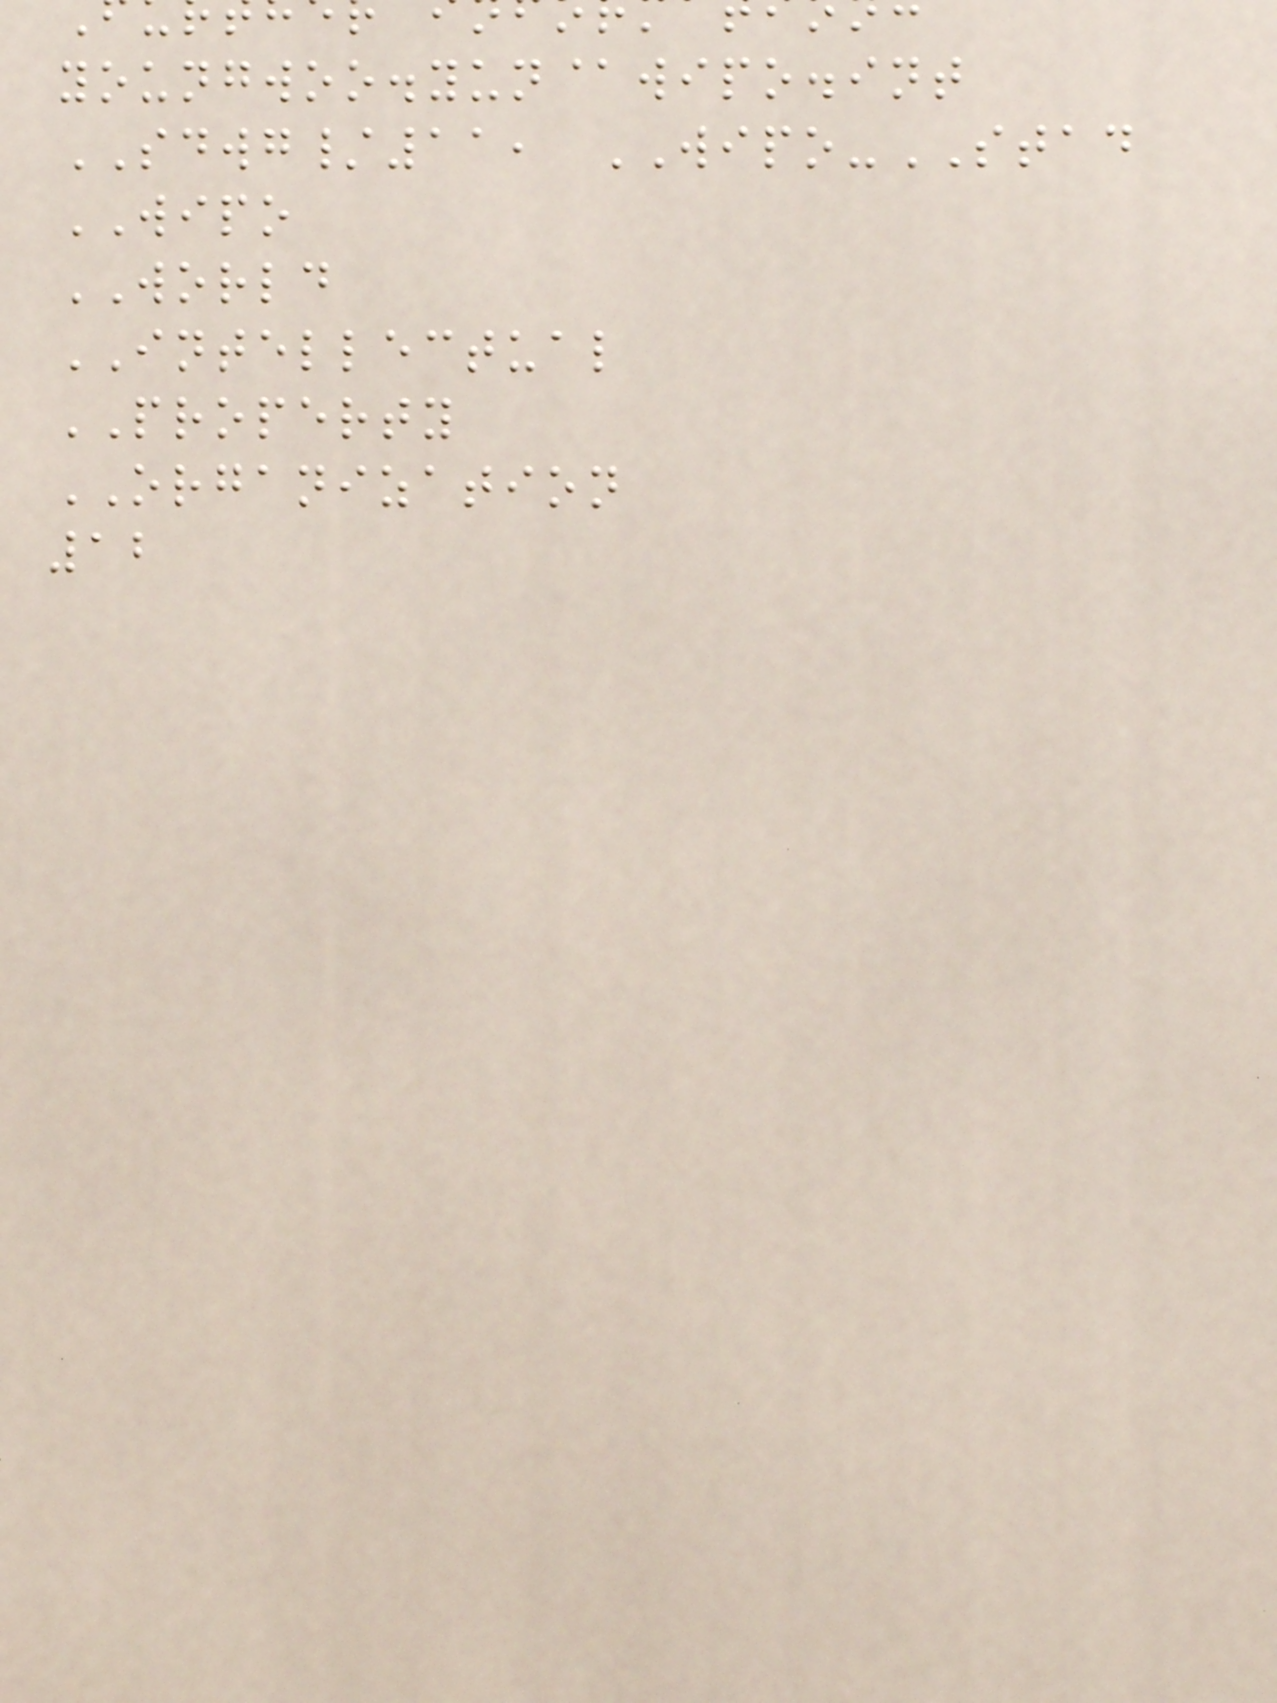youngwoo.yun@wipo.int
SDWG/11, WIPO-STAD
WIPO
WORLD
INTELLECTUAL
PROPERTY
ORGANIZATION
12
